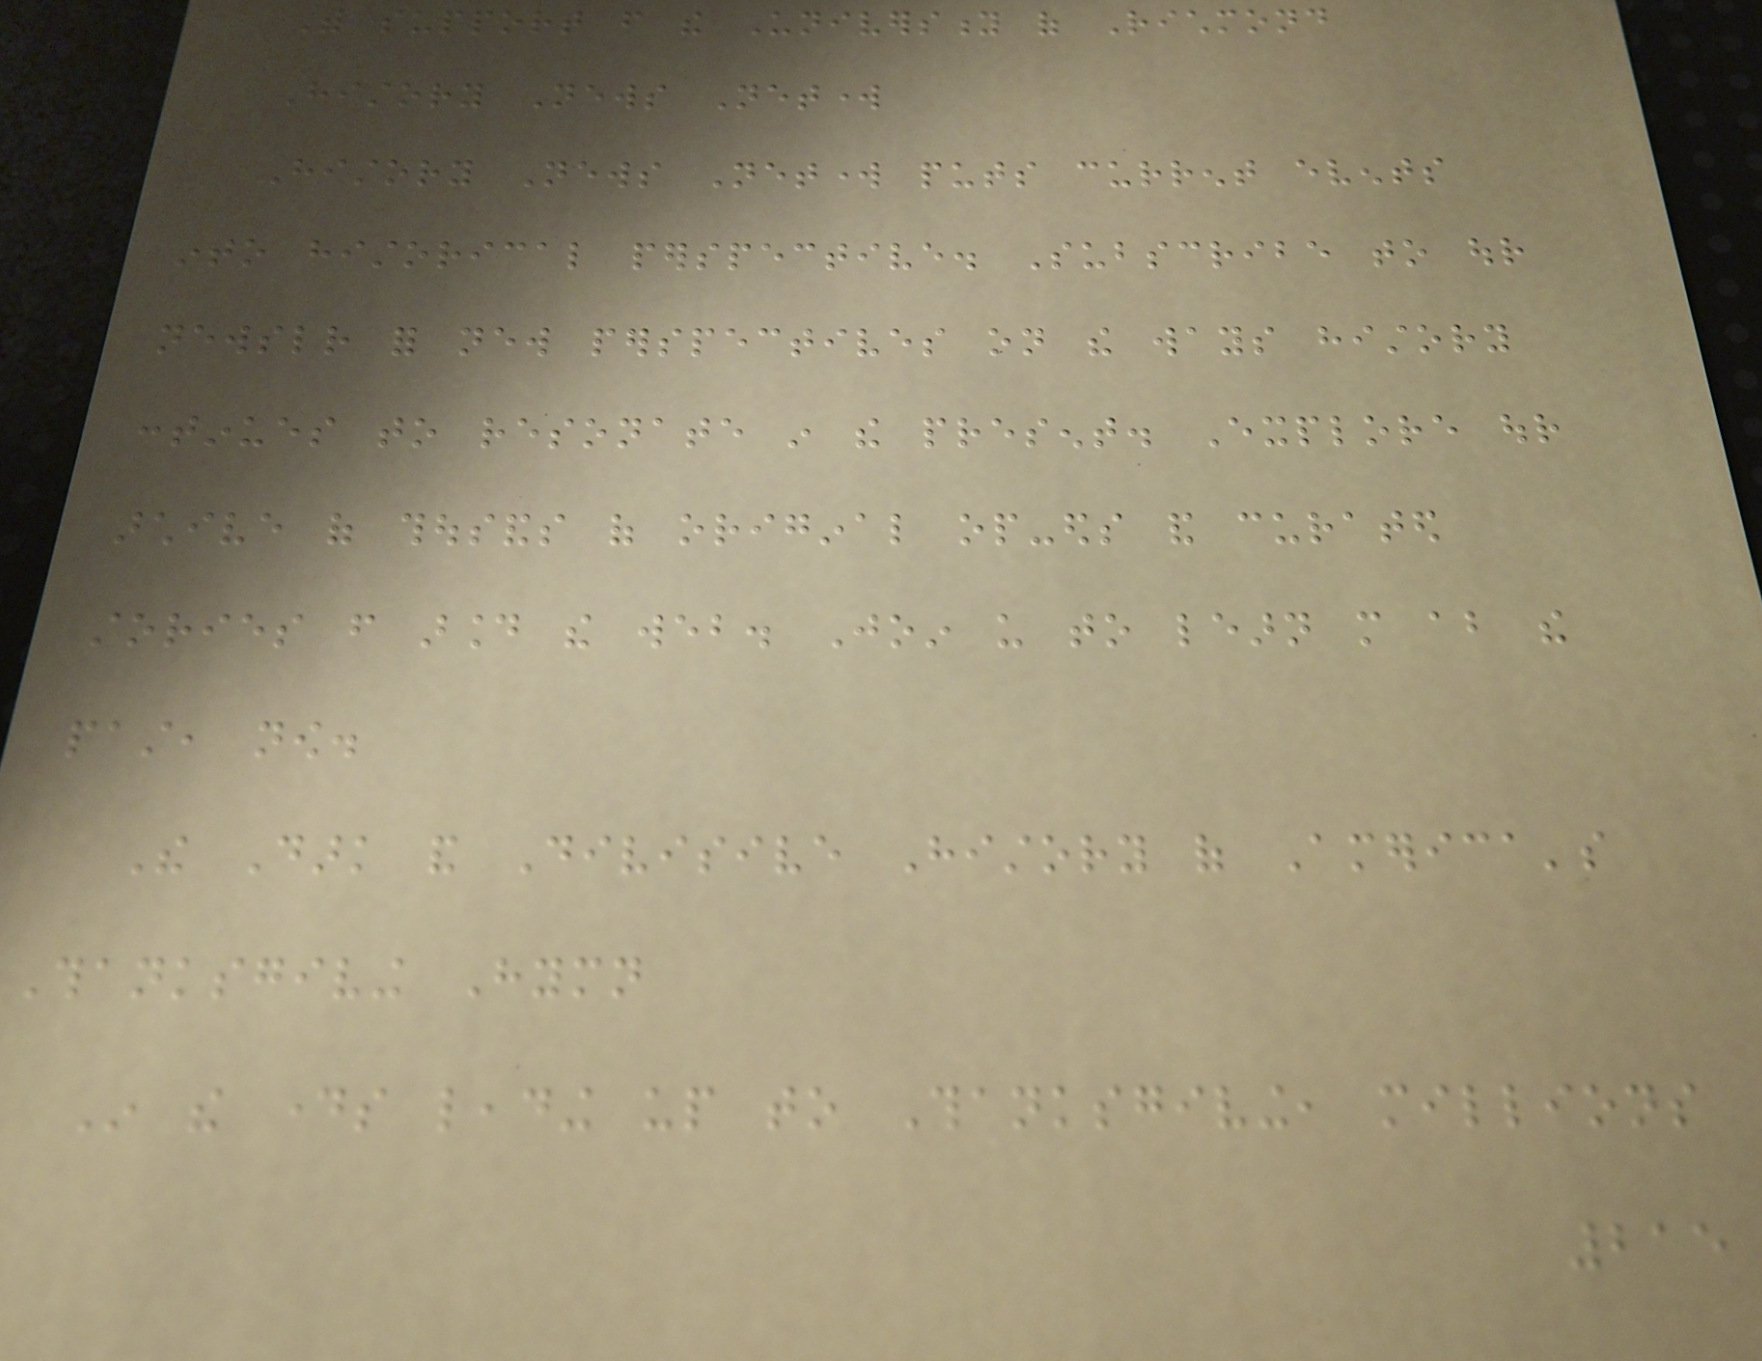With support from the University of Richmond
History News Network
History News Network puts current events
into historical perspective. Subscribe to our
newsletter for new perspectives on the ways history
continues to resonate in the present. Explore our
archive of thousands of original op-eds and curated
stories from around the web. Join us to learn more about the
past, now.
The Dark and Divisive History of America's
Thanksgiving Hymn
In the days leading up to Thanksgiving, millions
215
